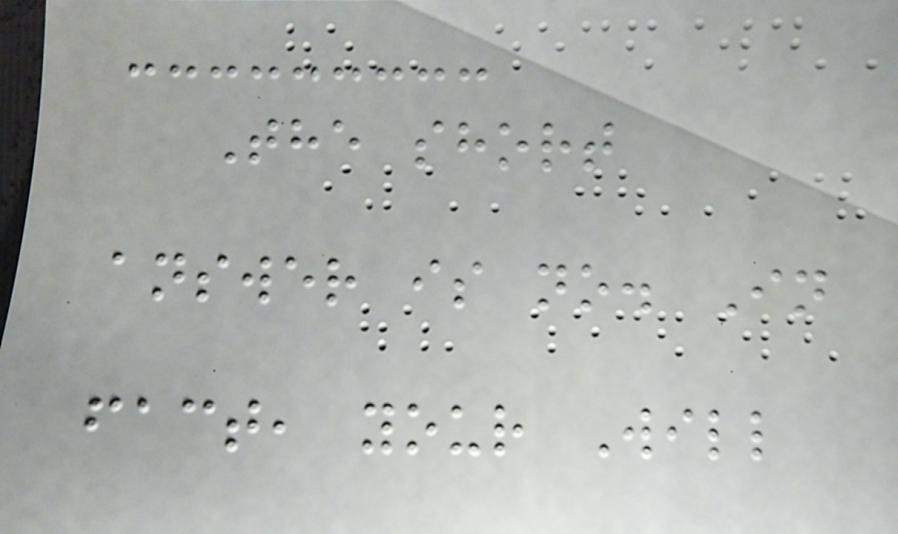The short
answer is no. In
fact, your Will
